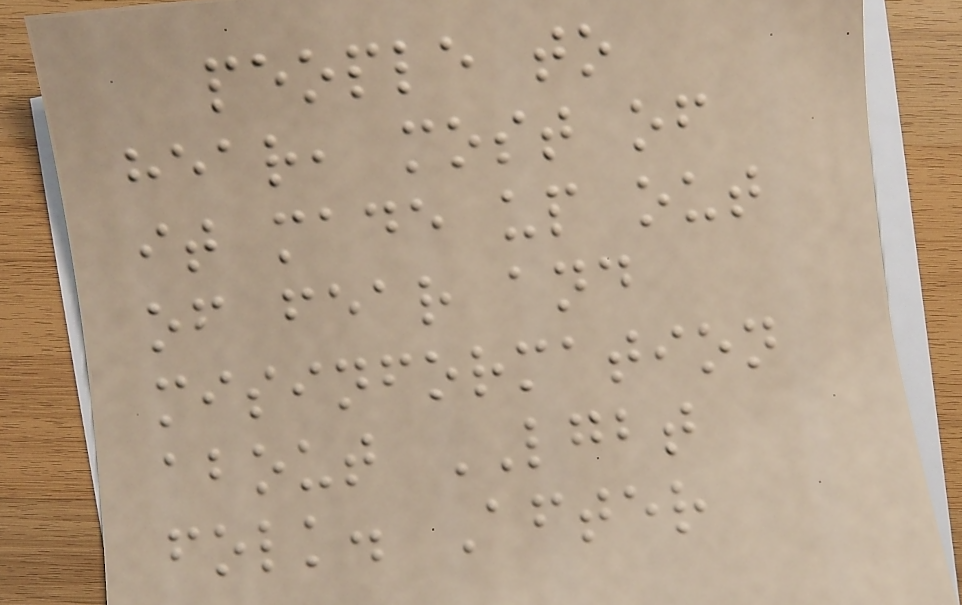people to
hear, most of
it made up out
of fear and
misinformation
about LGBT
folk. After
